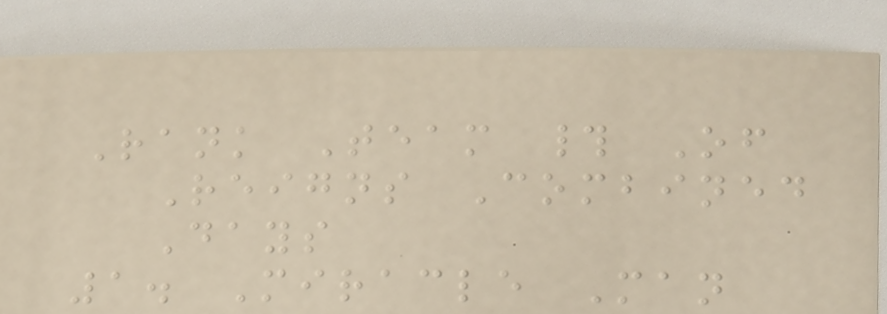Rank Team # Of
Reigns Combined
Days
1. Miracle Man
